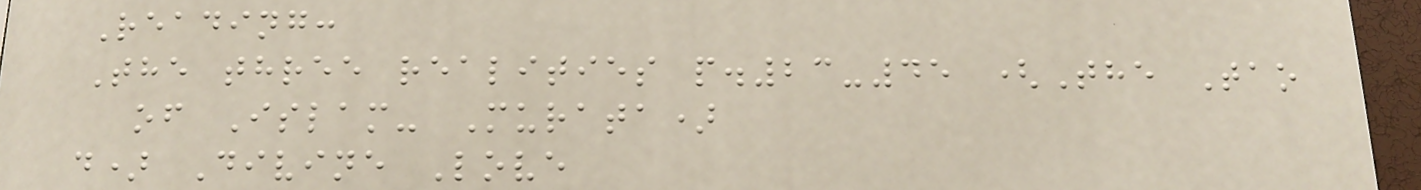Reading:
The three realities p.23-45 (The Tao
of Islam- Murata)
d) Divine Love
